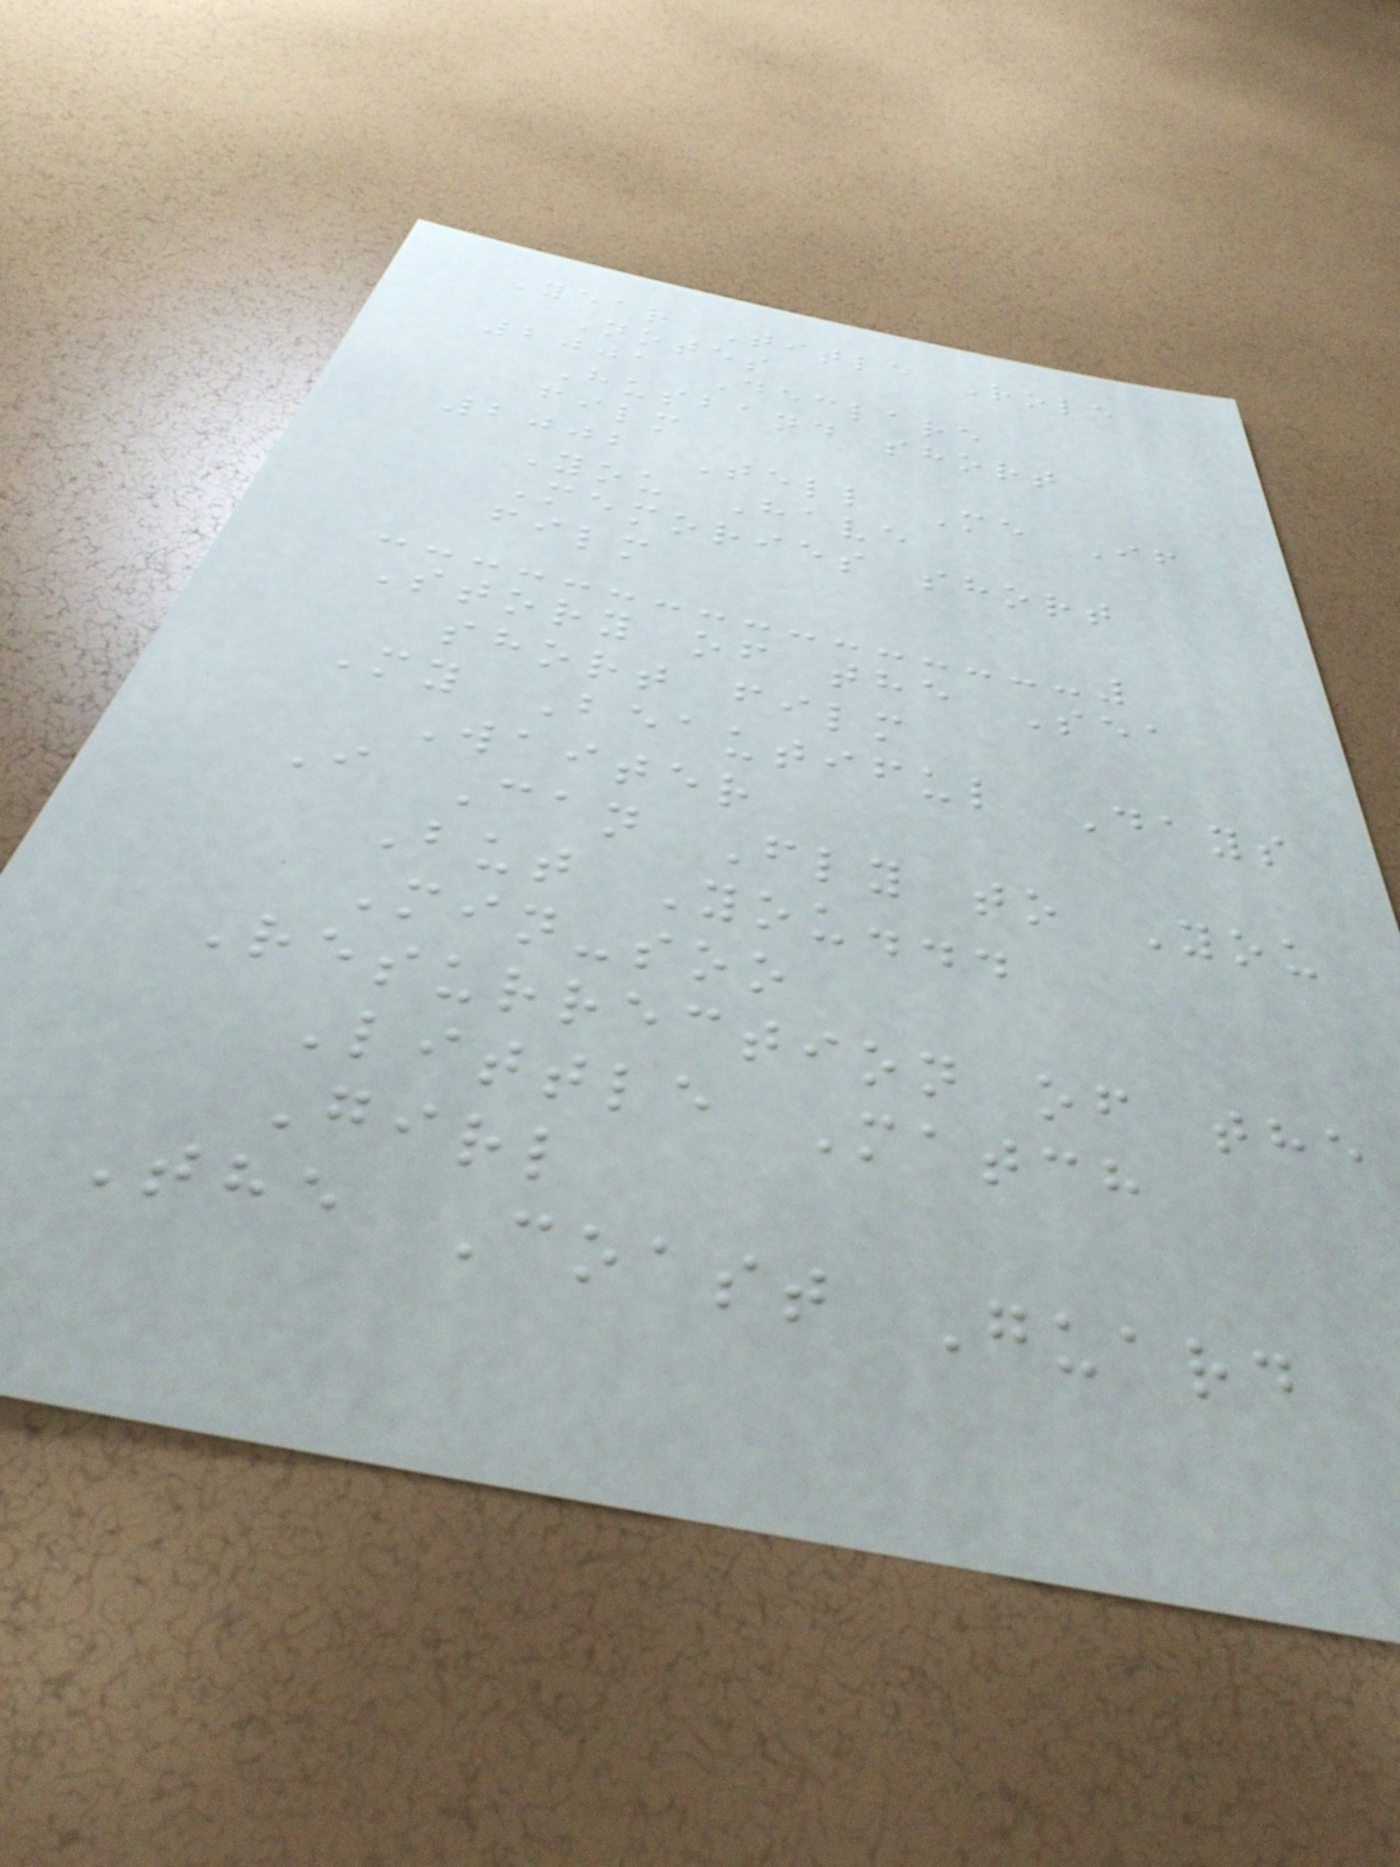Year Title Role
Notes
2001 Declare
Husband short
film
2002 Tell Me If
You Have
Memories short
film
Story of the Sea
short film
My Beautiful Days
Waiter
I Can Fly to You
But You...
Min-soo
Resurrection of the
Little Match
Girl
The Coast Guard
